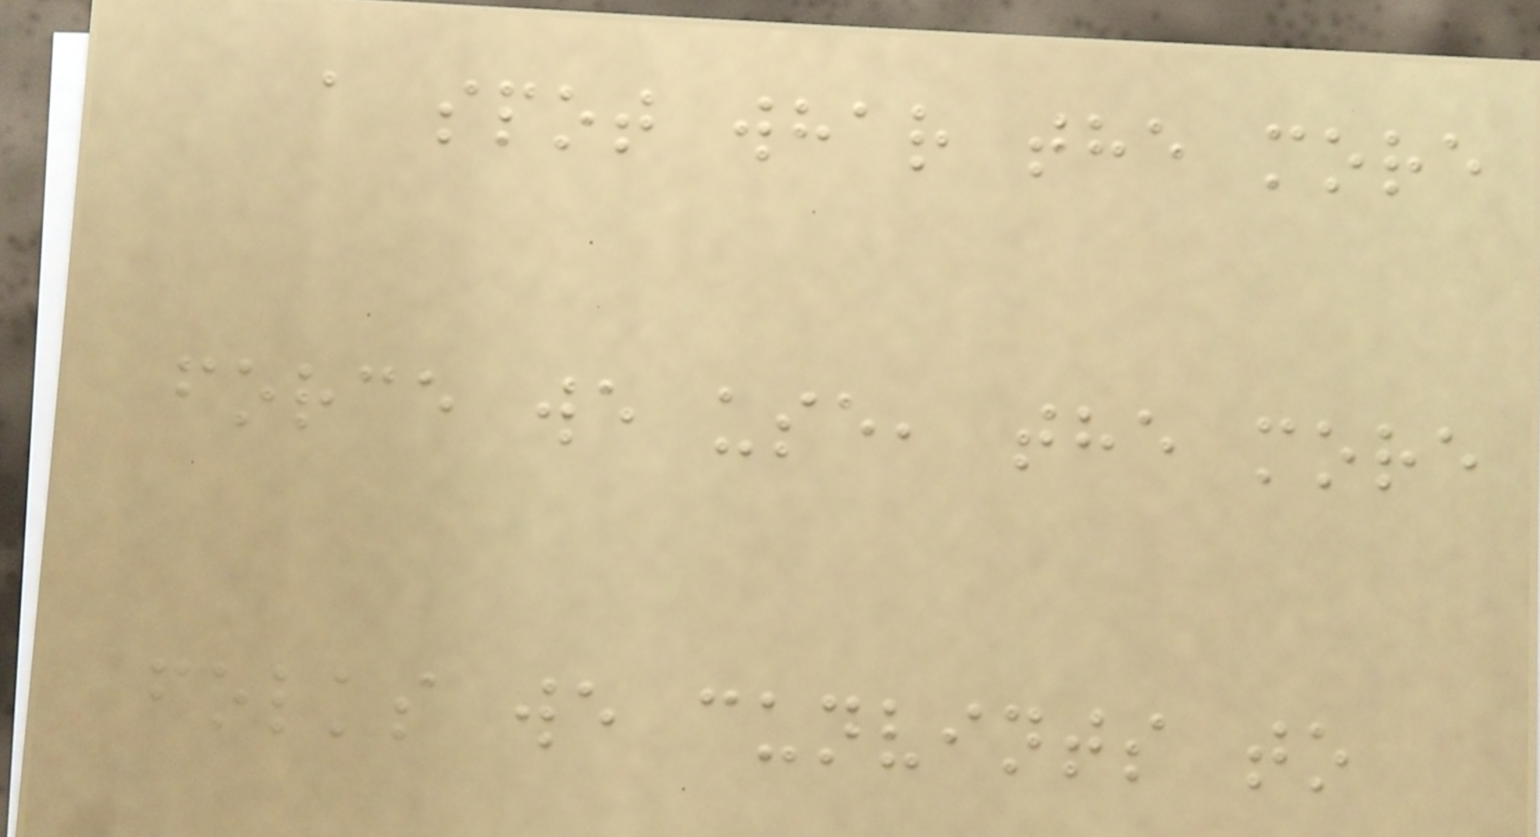a spot whar the more
force we use, the more
folks we cunvints to
